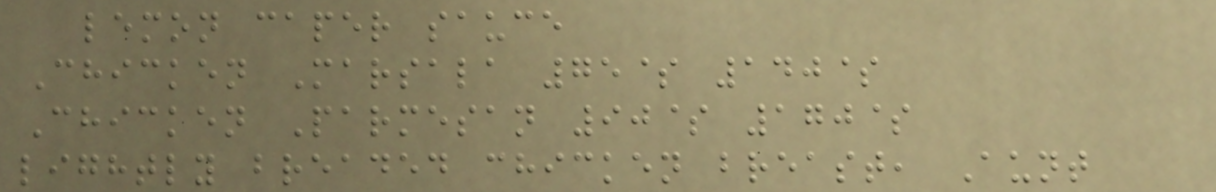lemon caper sauce
Chicken Marsala 75$ 140$
Chicken Parmesan 90$ 170$
lightly breaded chicken breast, Aunt
